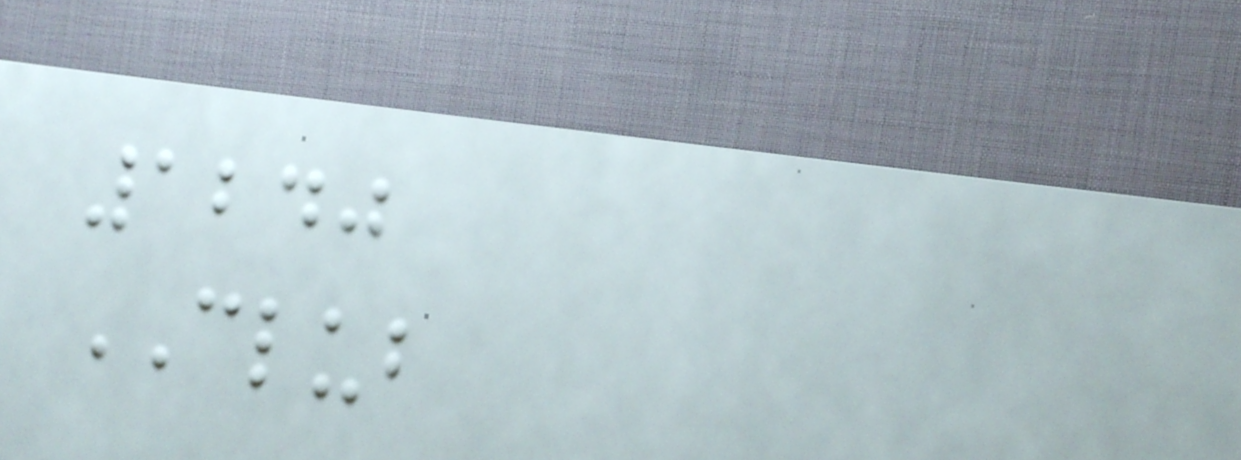1240
CLUB
